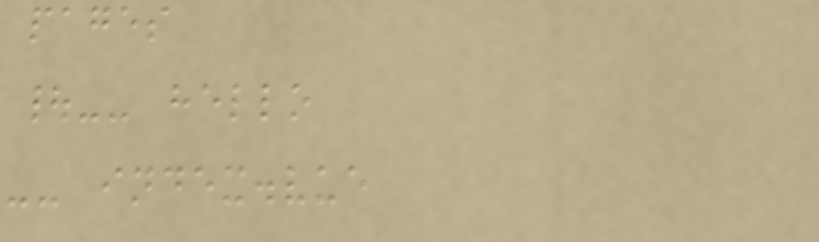pages
|-- hello
-- index.vue
